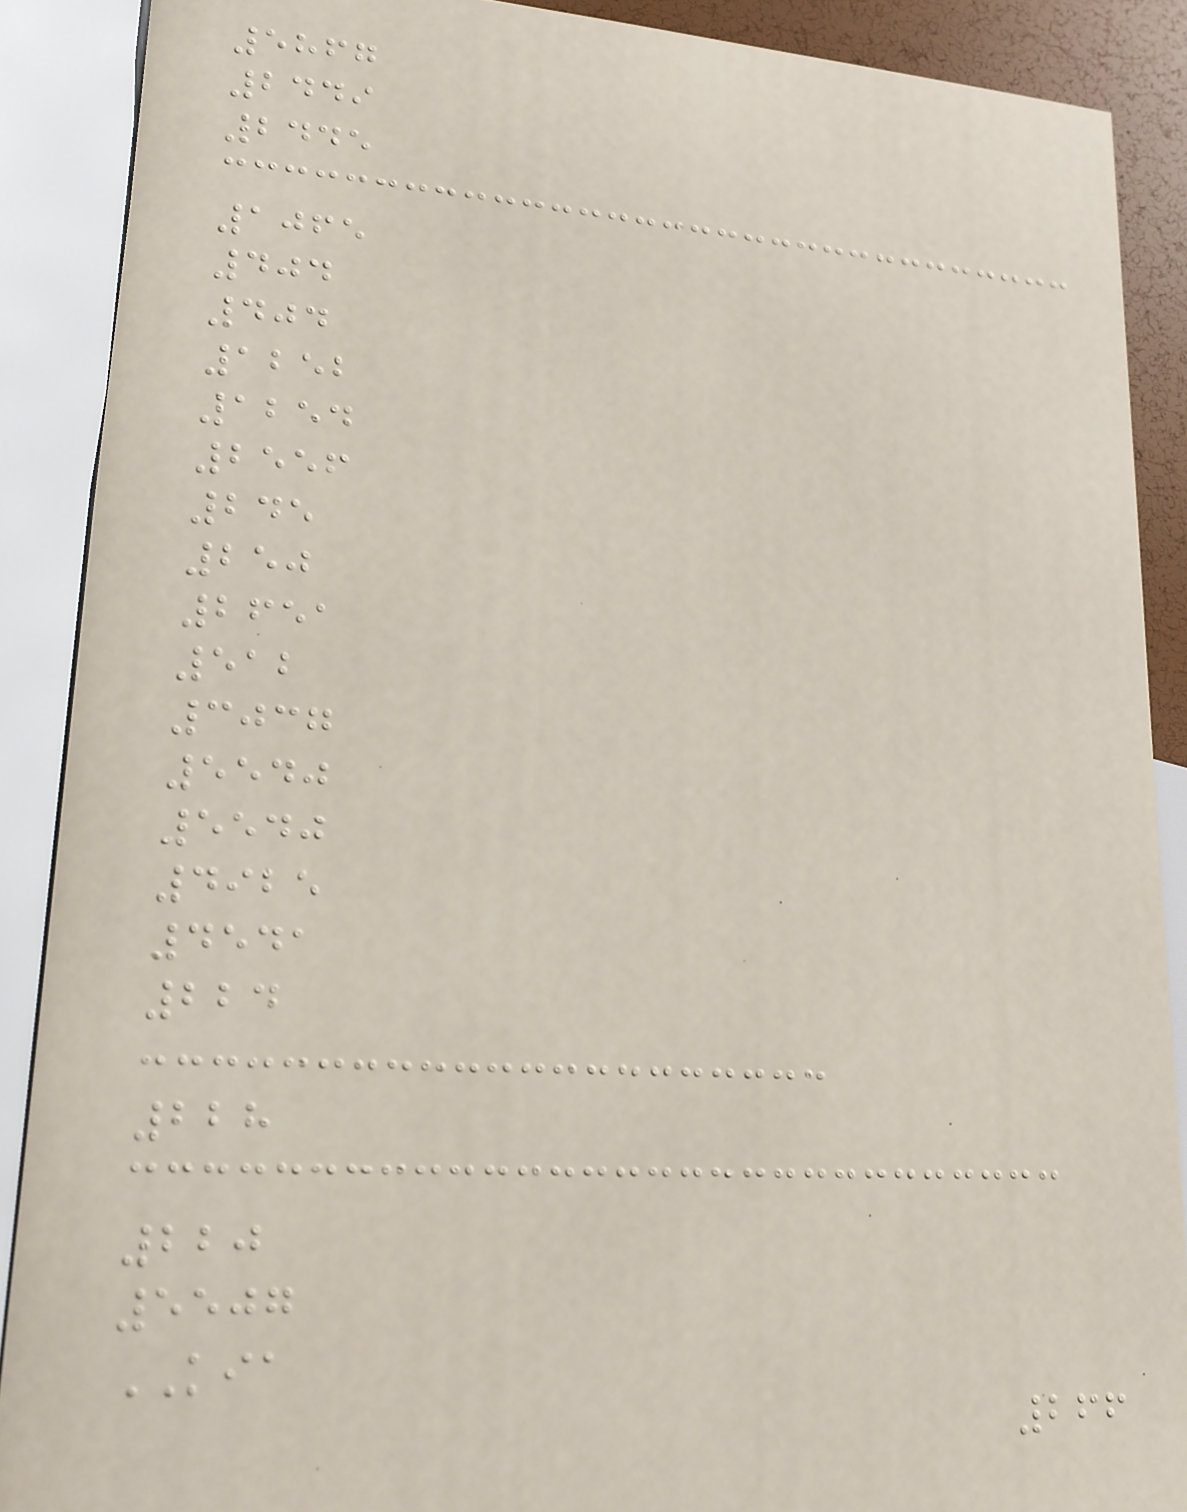5867
2449
2445
1065
404
404
1252
1254
2556
245
250
2651
512
3037
5540
5540
4925
4541
224
228
220
5507
KIA
266
